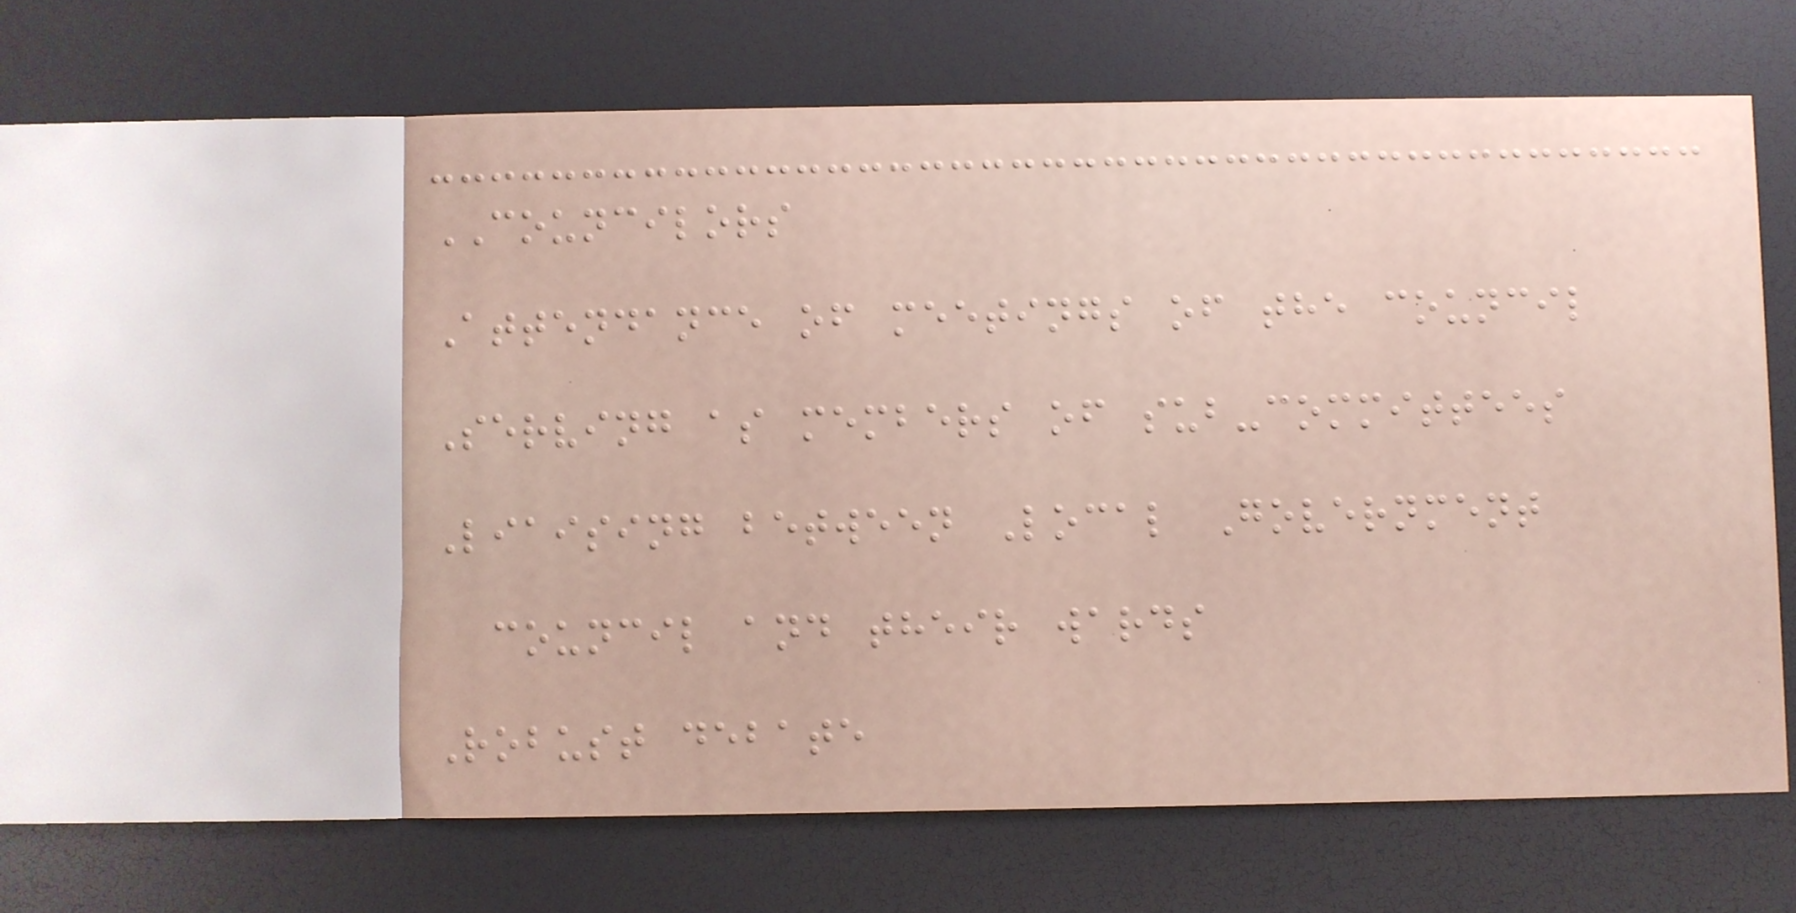COUNCILORS
Attendance of meetings of the council
Serving as members of sub-committees
Liaising between Local Government
council and their wards
Robust debate
